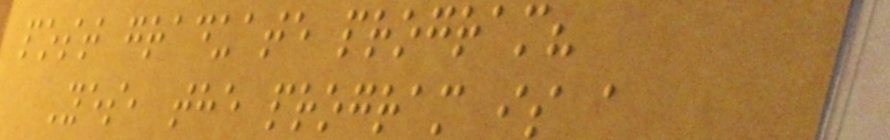post graduate program?
Yes, the program is a
